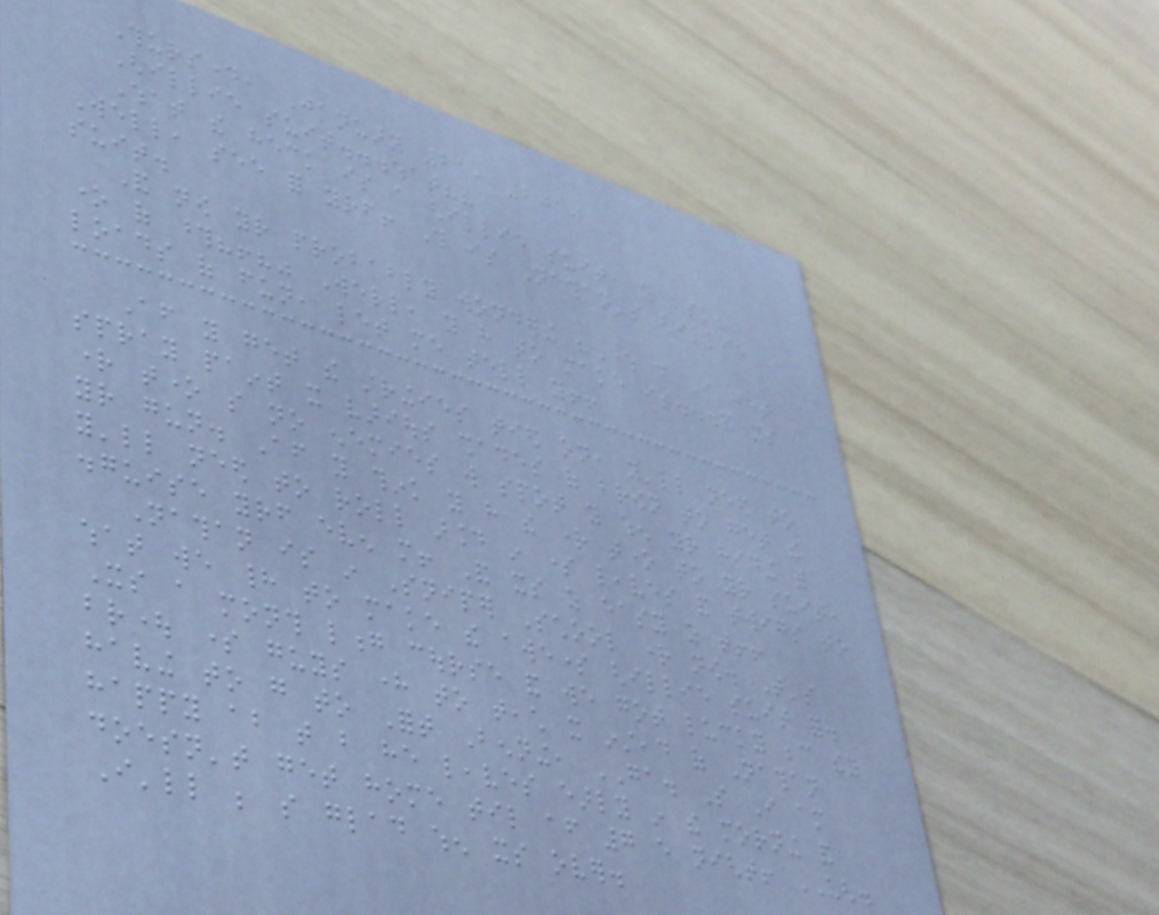Thursday, January 21, 2010
Ghillie suit...what??
What the heck is a ghillie suit, you ask?
Well, see for yourself! This is Nathan's ghillie
suit.
And now your probably wondering "Where do I get
one of those?!?" Well, you have to make it...and its
loads of fun, let me tell you!!
After you get the stringies tied on, you'll need to
spray paint it various shades of brown to get the
right tone so no enemies will spot you when your hiding with
your gun. After you think you have the right tone to your suit,
you'll need to roll around in some leaves and twigs to
disguise yourself even more! And its as easy as that!!
Nathan is in Sniper School right now. That's
what we had to make the awesome ghillie suit for.
Its a month long course and we got lucky because they
brought some guys here to teach it instead of Nathan
having to go to Fort Benning, GA. So I am
happy about that but he leaves early in the morning and
doesn't get home til after 7 every night! UGH.
I'll be so glad when its over.
